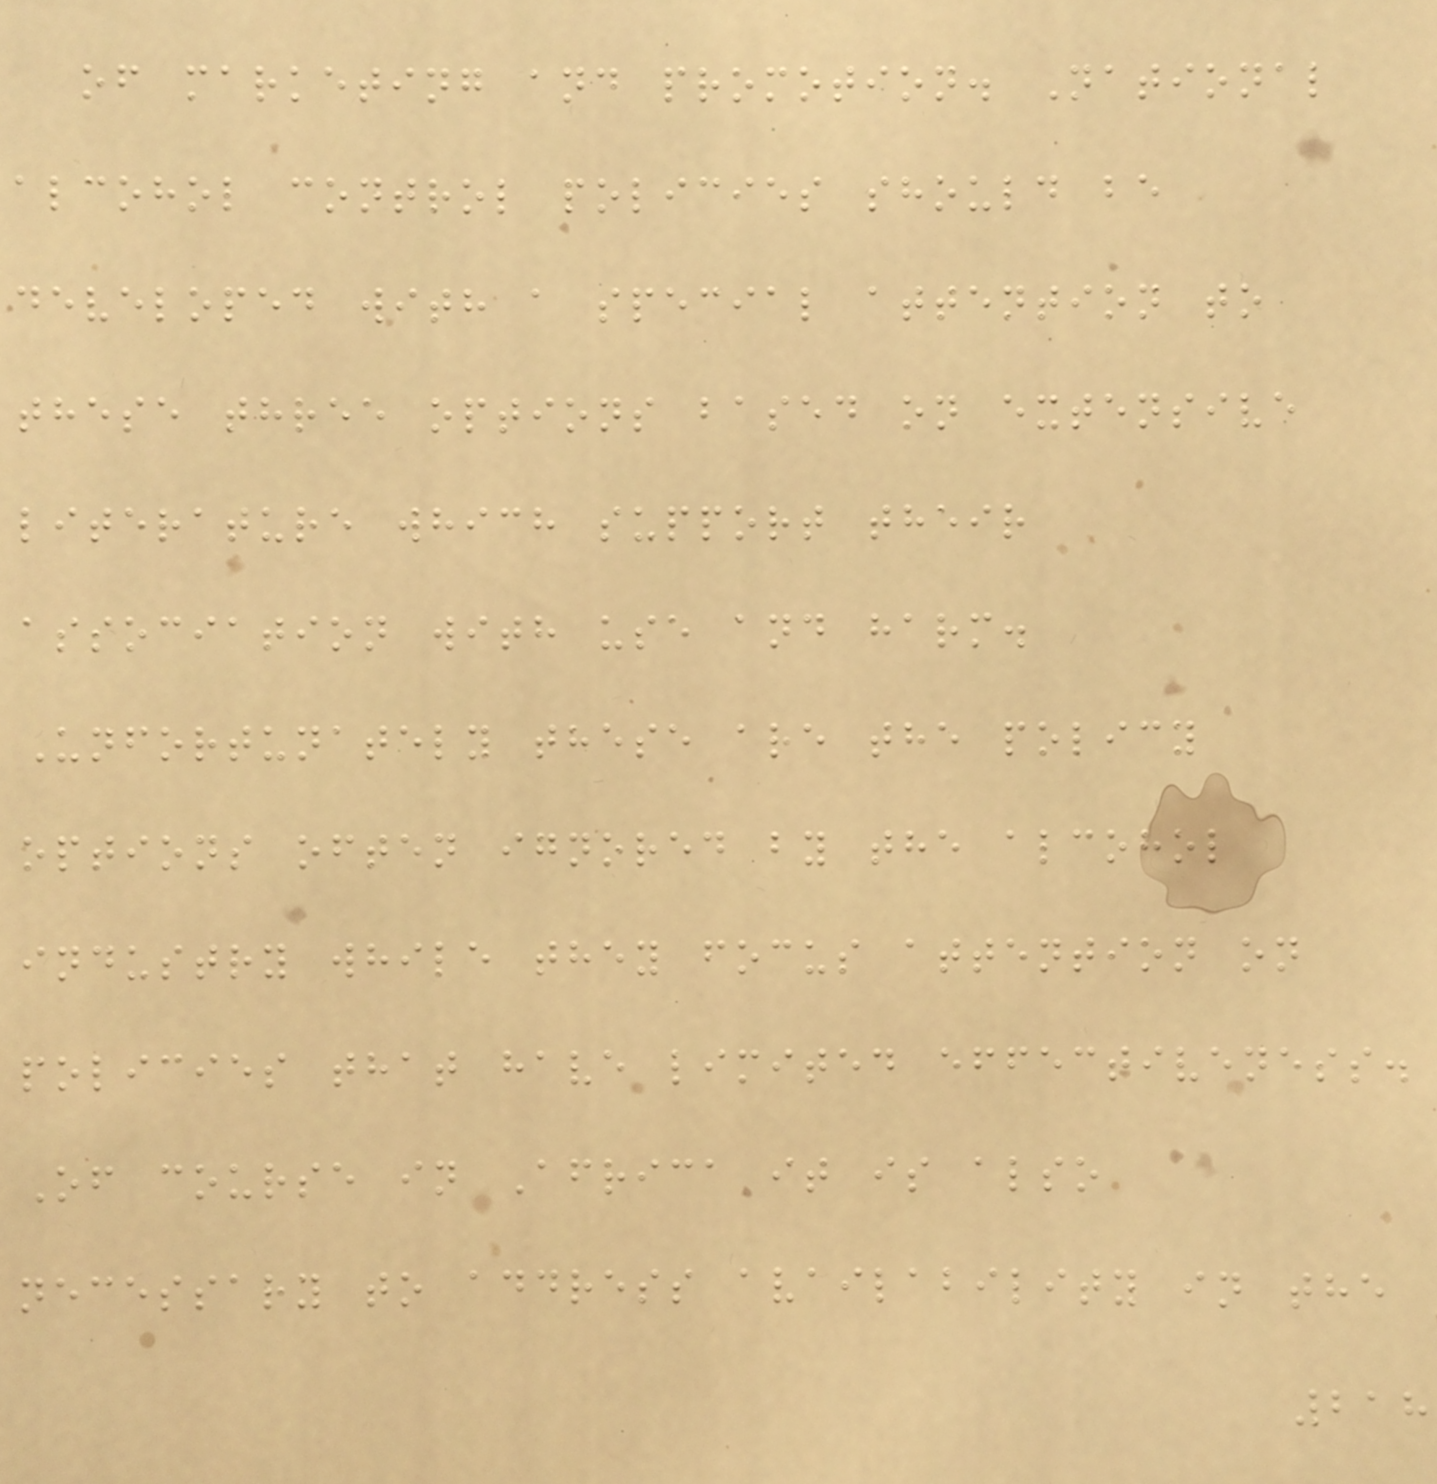of marketing and promotion. National
alcohol control policies should be
developed with a special attention to
these three options based on extensive
literature which support their
association with use and harm.
Unfortunately these are the policy
options often ignored by the alcohol
industry while they focus attention on
policies that have limited effectiveness.
Of course in Africa it is also
necessary to address availability in the
218
